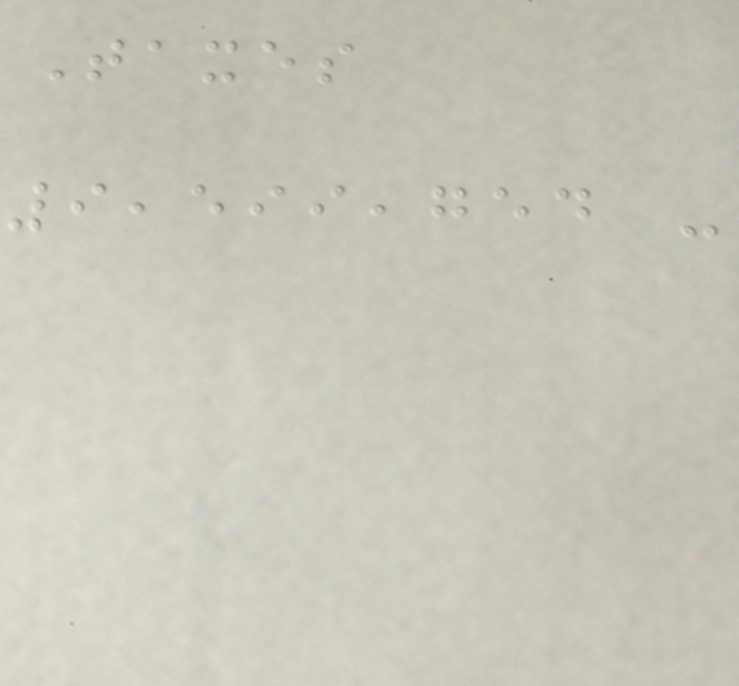Taxes
9,599,754 -
